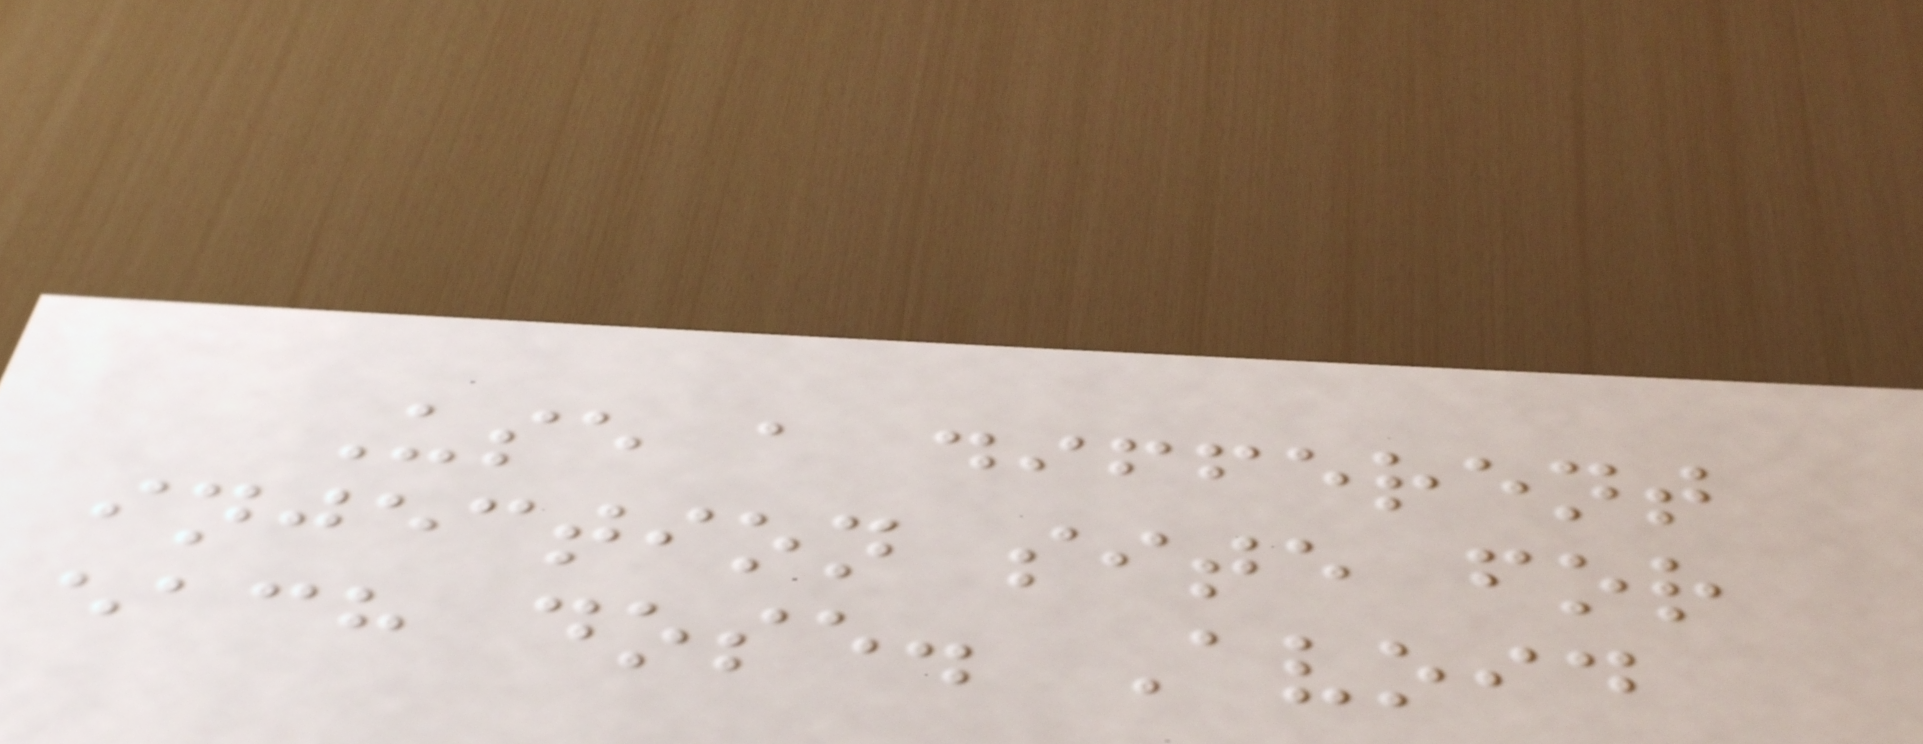Use a different
injection site for
each dose. Avoid
